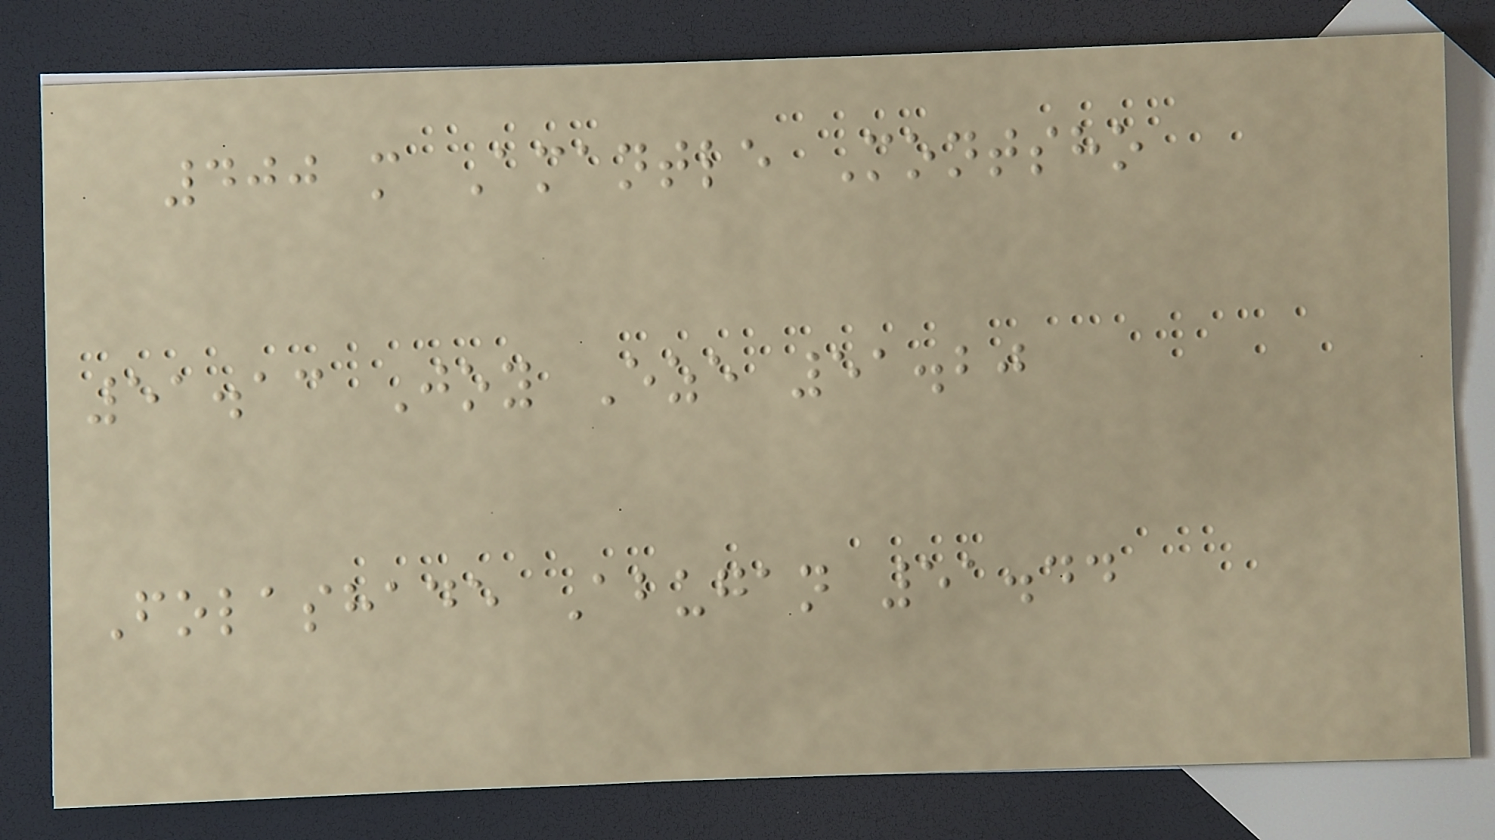400 m Amantle Montsho
51.13 Joy Eze 51.20
Folashade Abugan 51.44
